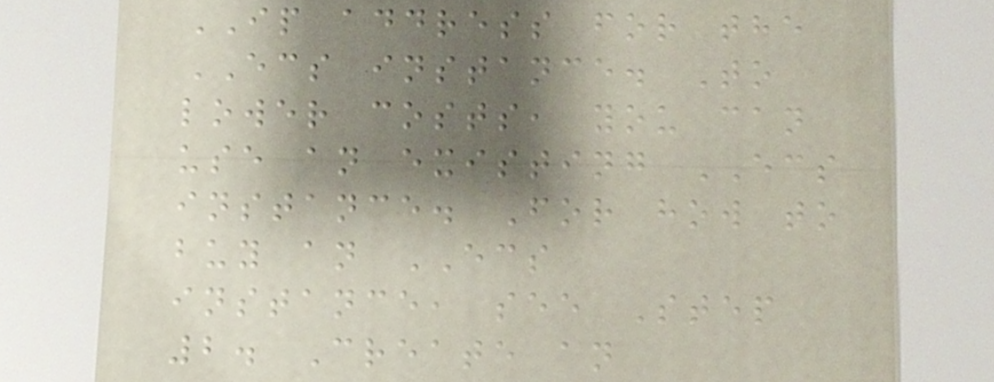IP address for the
ECS instance. To
lower costs, you can
use an existing ECS
instance. For how to
buy an ECS
instance, see Step
2. Create an
